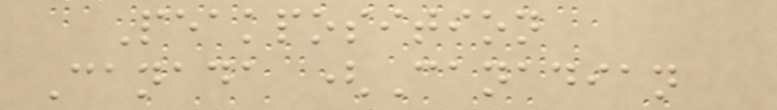Peakposition
Canada (Canadian
